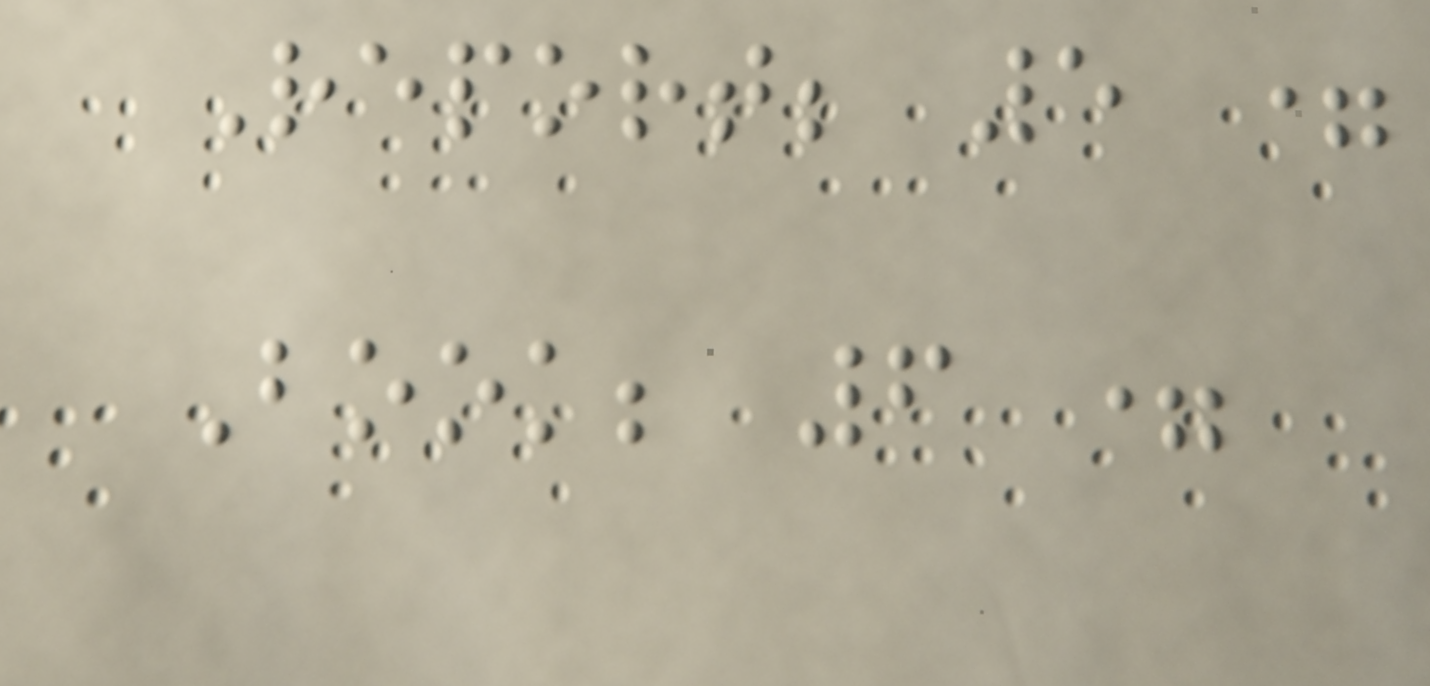Report; 5 =
Book; 6 =
